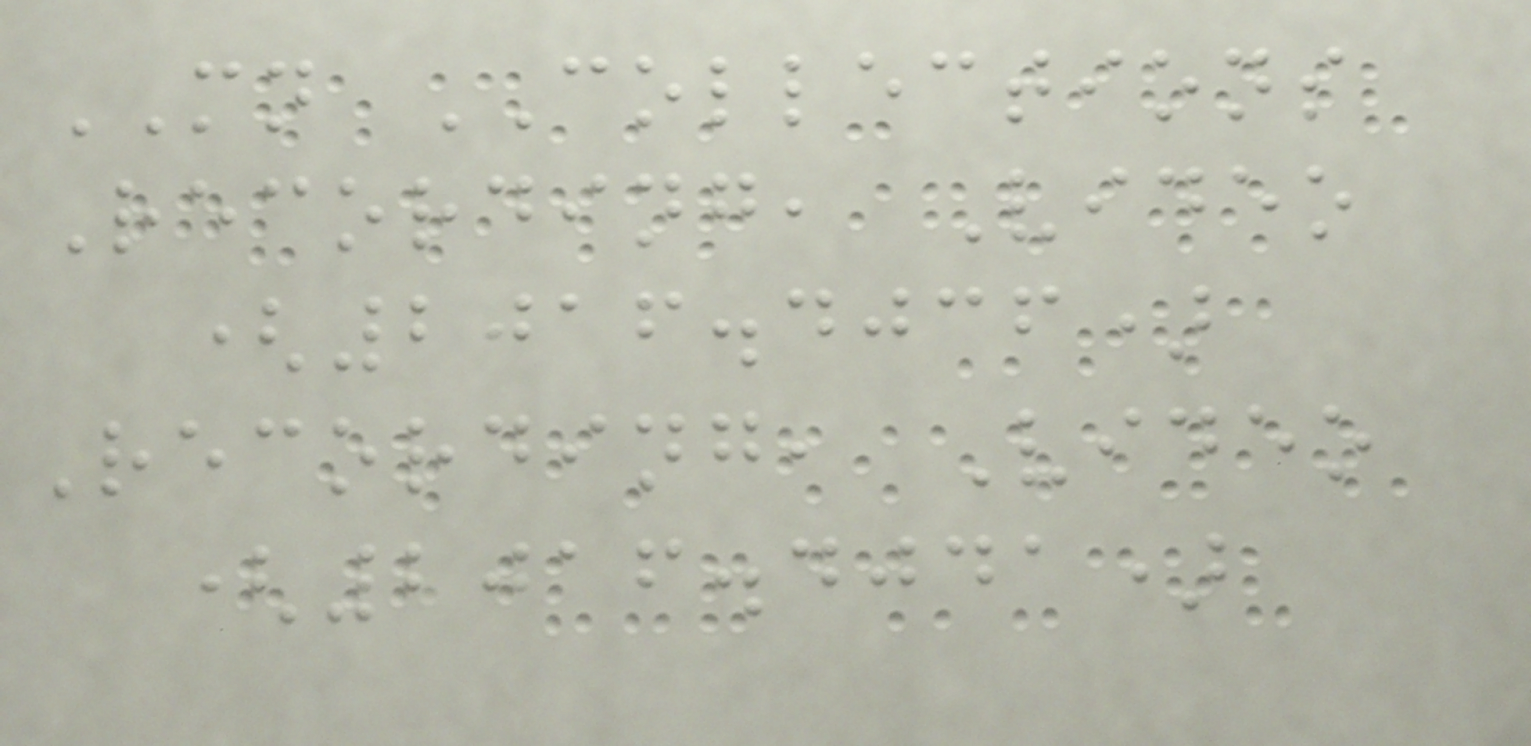MN COLLECTIONS
Recording, Video
(2016.4036)
Recording, Video
(2016.4041)
